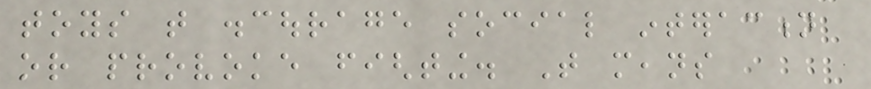toys that discourage social interaction
or provoke fighting. That means
